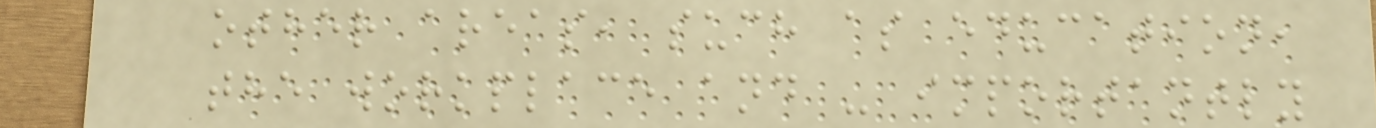other areas, such as education,
the workplace and - importantly
